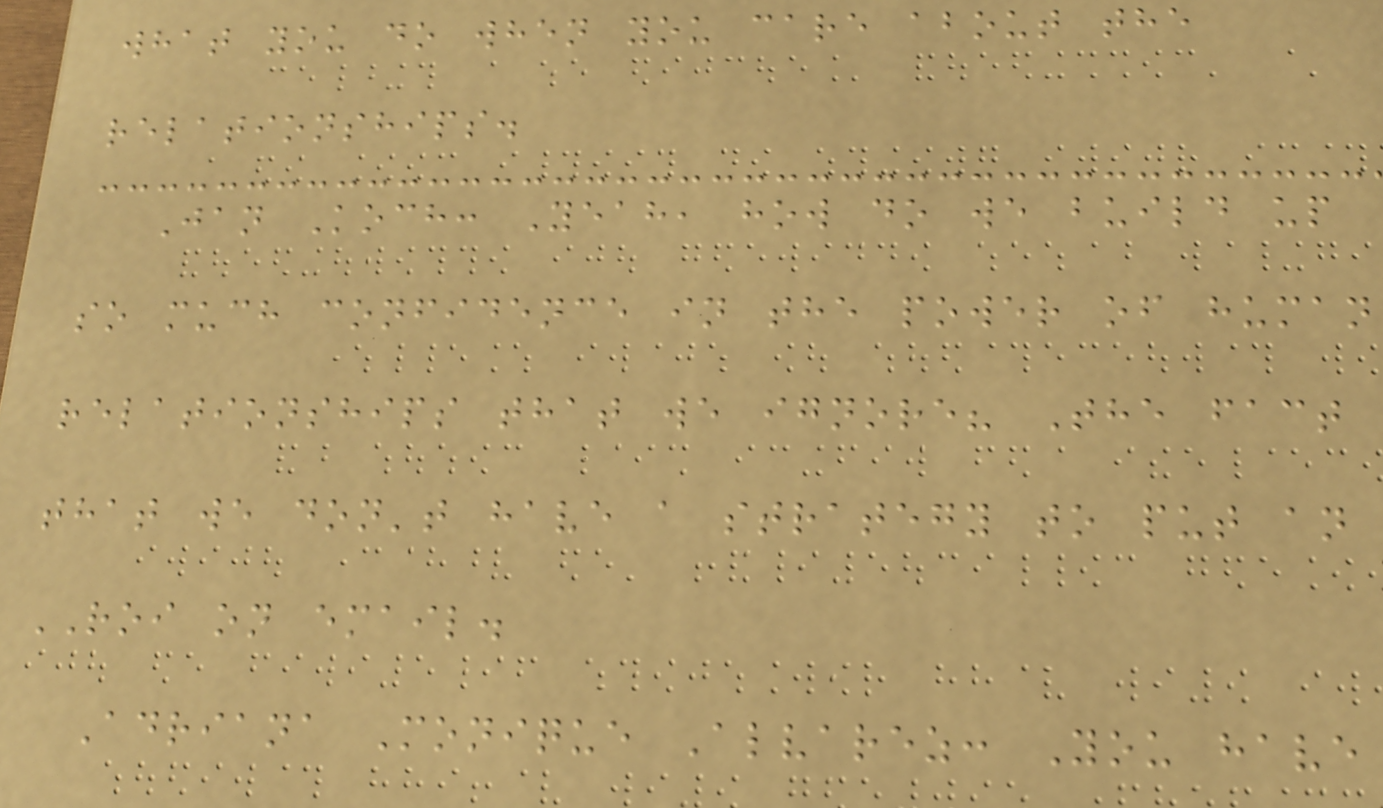what you do when you care about the
relationships.
Jan Koch: Yeah, how do we build up
so much confidence in the power of human
relationships that we ignore? The fact
that we don't have a strategy to put an
ROI on email.
Adriana Monique Alvarez: You have
